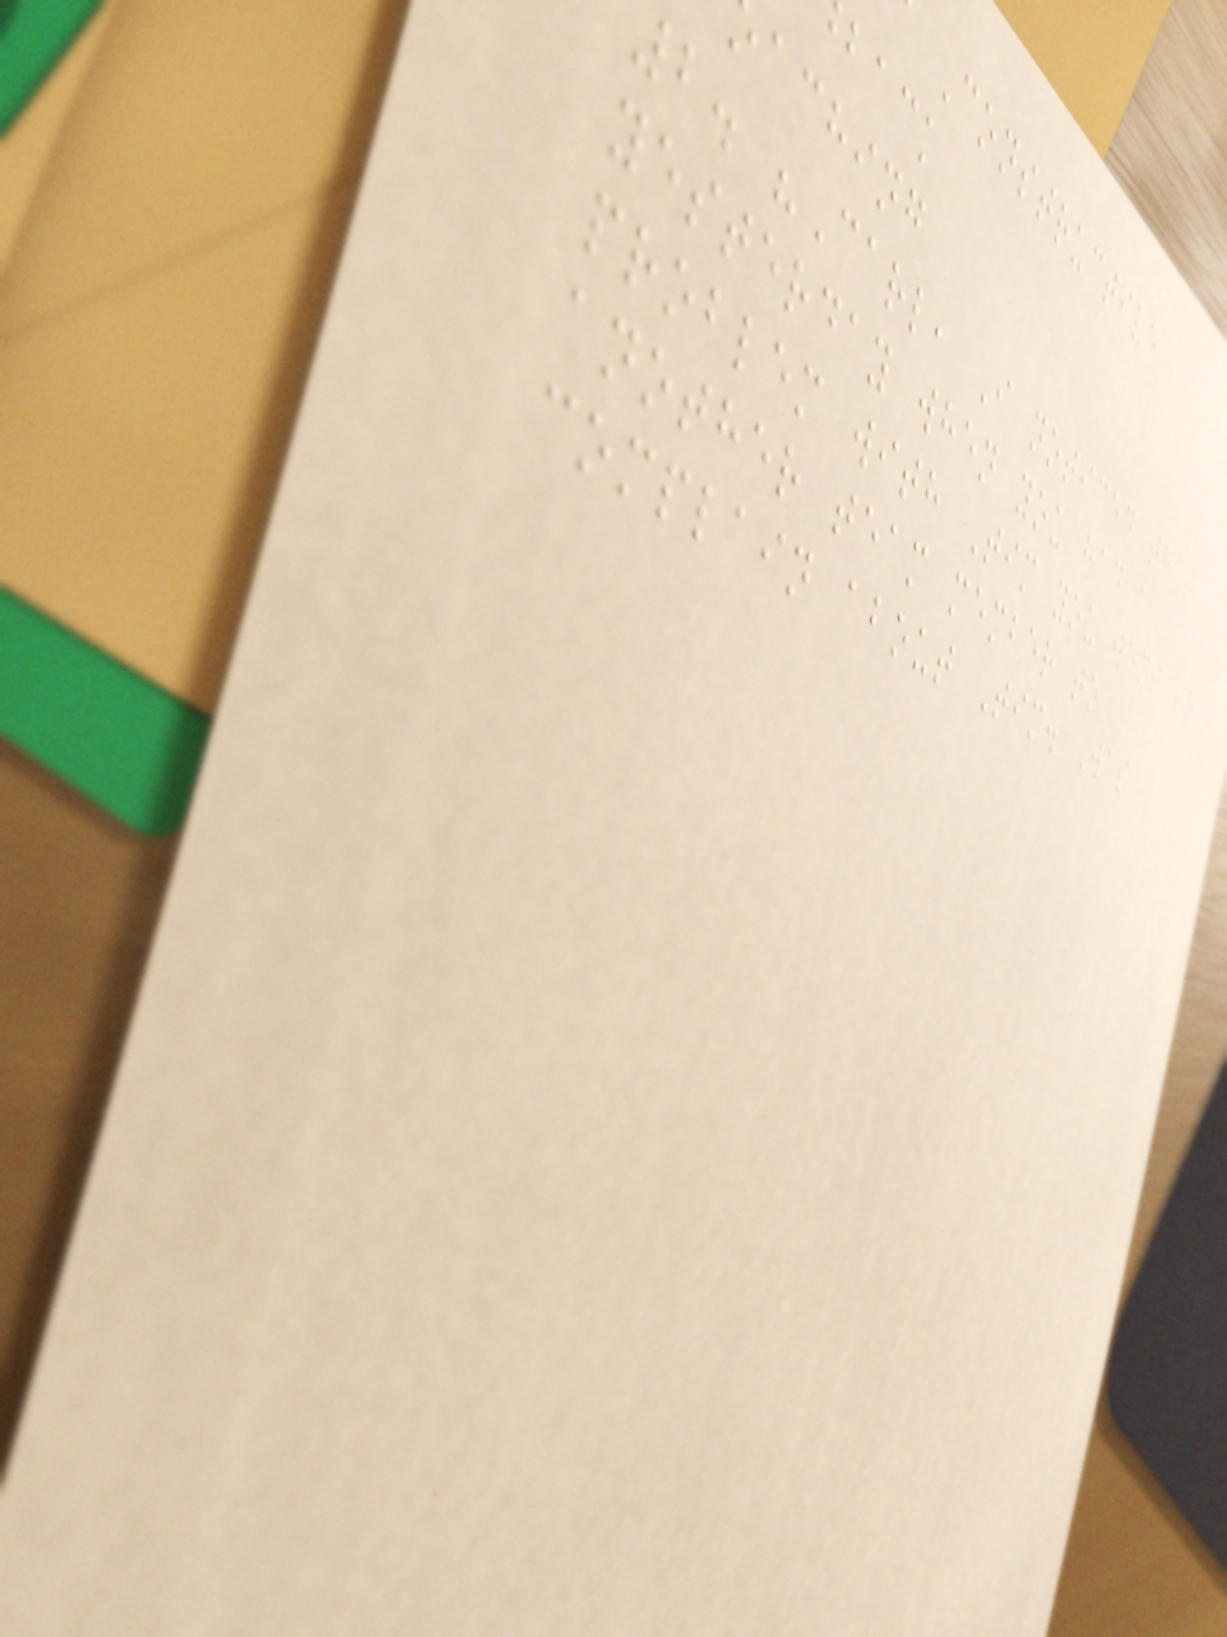Constructive
back
aching
2. "Carl, I noticed that
yesterday when you had a
problem with Tim you went to
another team member to
complain about Tim. Was
